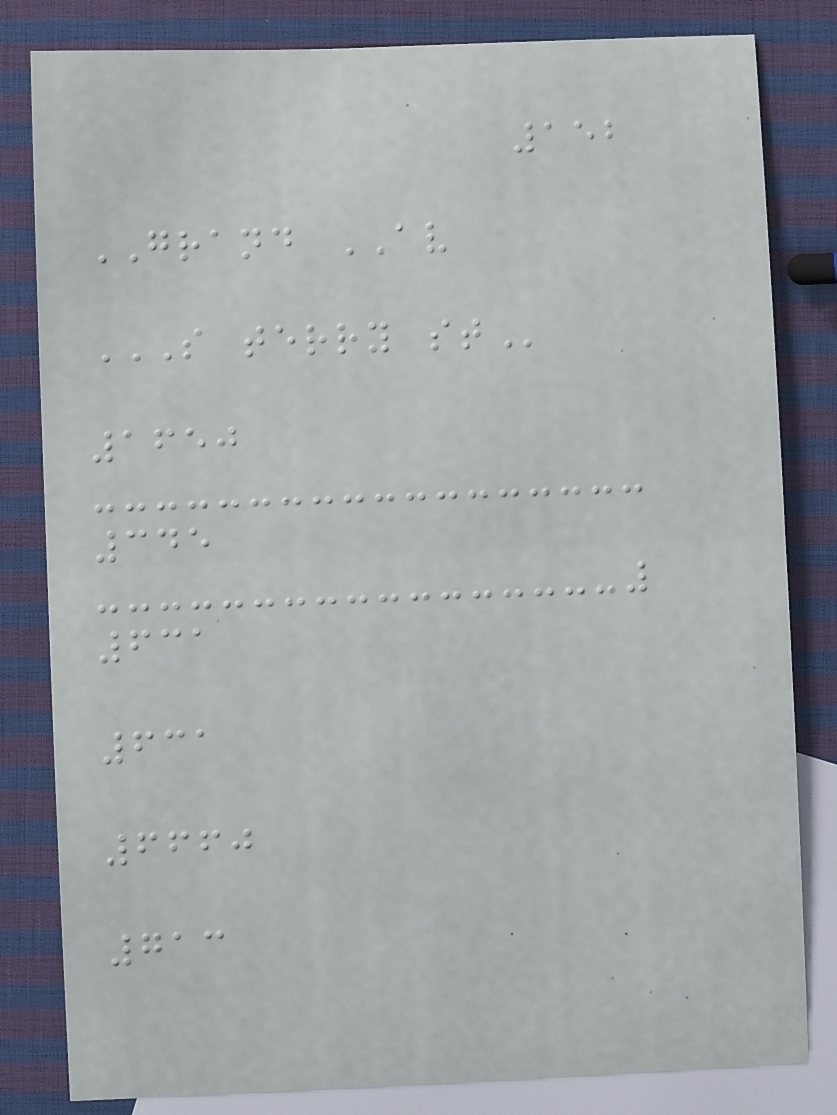152
GRAND AV
S TERRY ST
1650
345
631
631
6660
713
